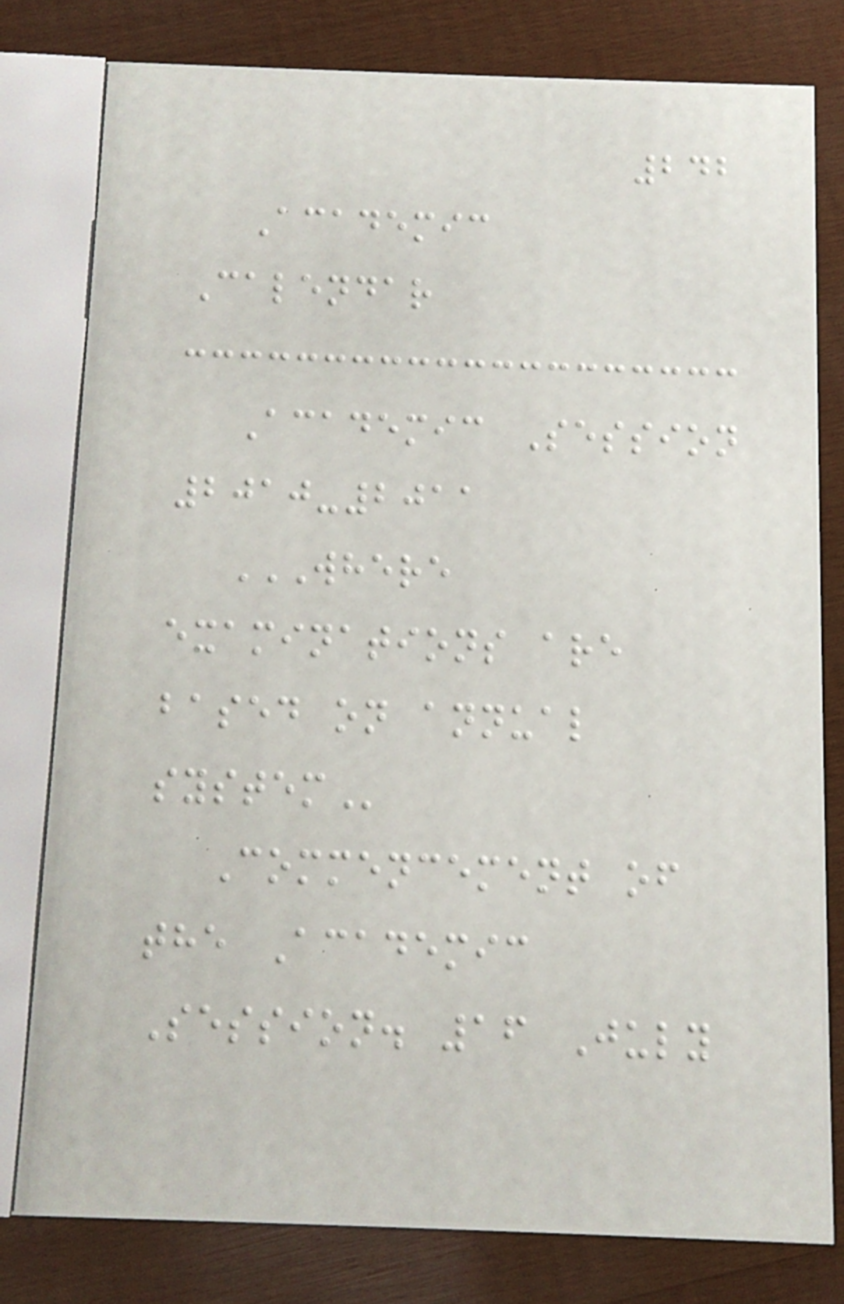242
Academic
Calendar
Academic Session
2010-2011
WHERE
EXAMINATIONS ARE
BASED ON ANNUAL
SYSTEM
Commencement of
the Academic
Session. 16 July
